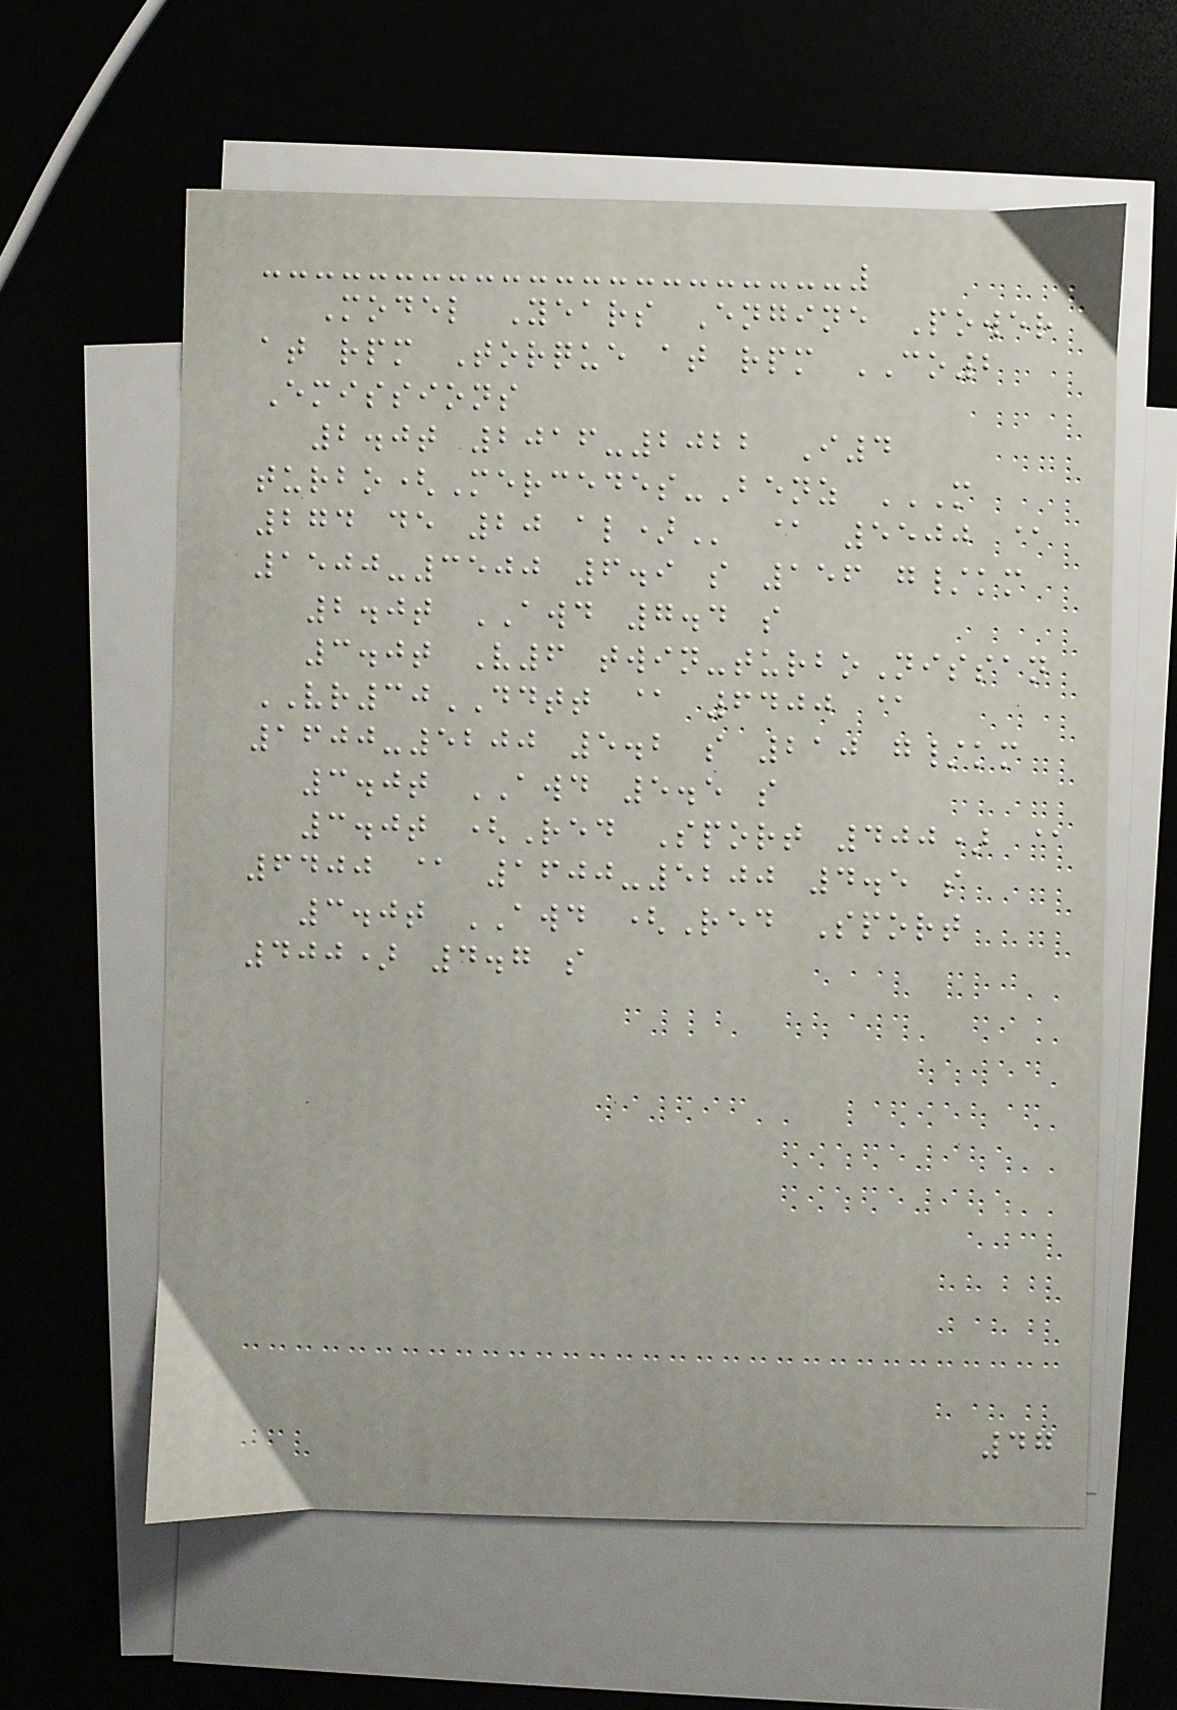Model Years Engine Power
at rpm Torque at rpm CO2
Emissions
2.0t 2016-2022 I4
turbo(Mercedes-Benz M
274 DE 20 AL) @ 5500 @
1500-3500 6.9 s 156 g/km
2.0t AWD 7.4 s
3.0t V6 twin-turboNissan
VR30DDTT @ 6400 @
1600-5200 5.2 s 210 g/km
3.0t AWD 5.5 s
3.0t (Red Sport 400) @
6400 @ 1600-5200 4.5 s
3.0t AWD (Red Sport
400) 4.7 s
47
